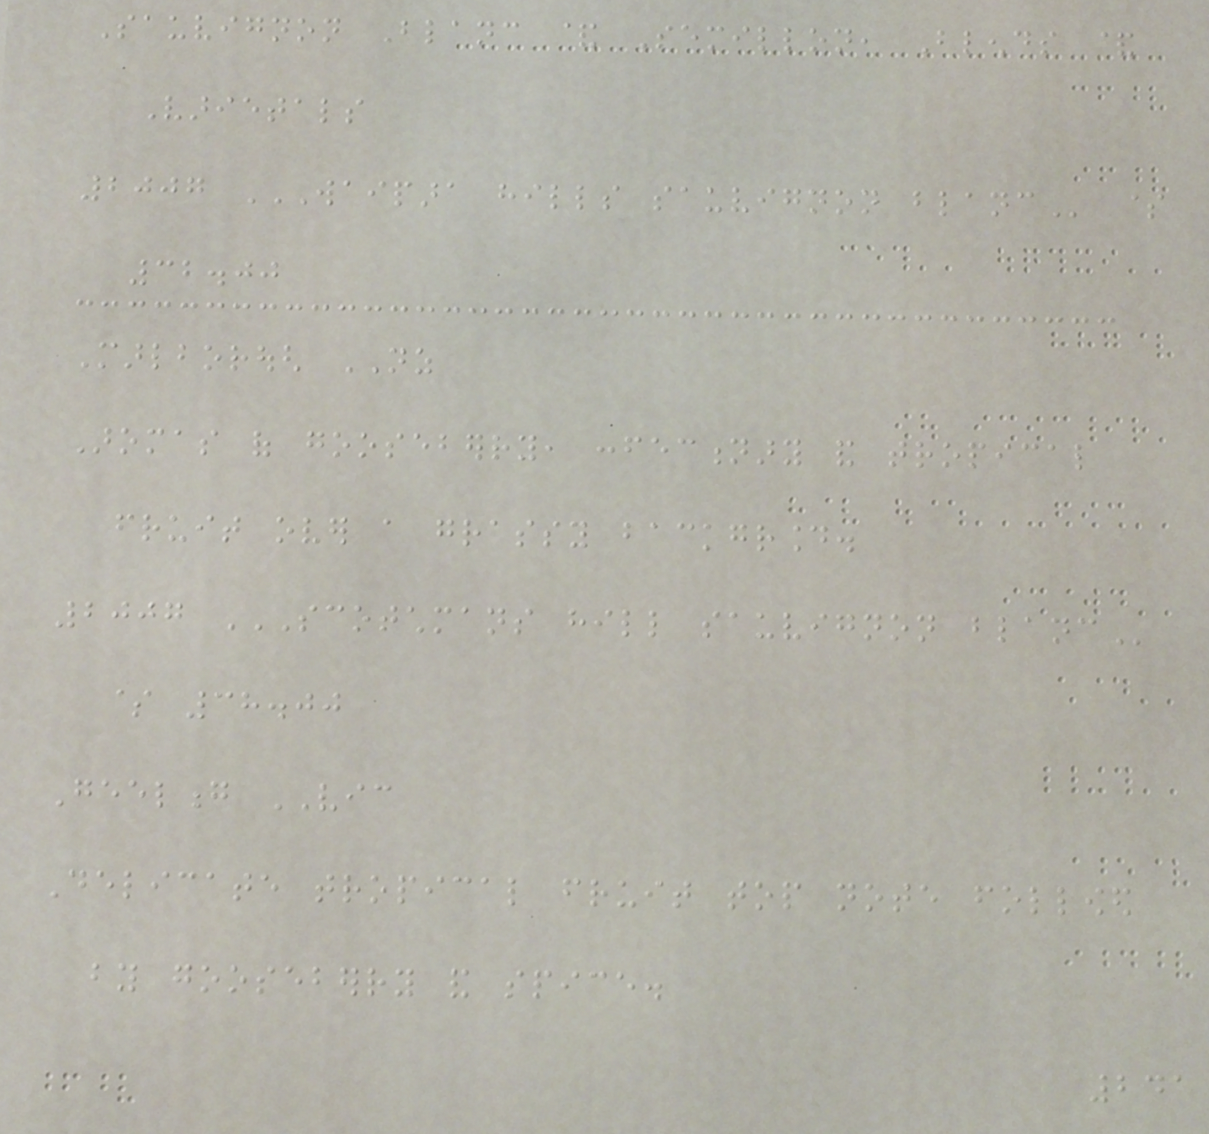Sauvignon Blanc & Semillon, Blends &
Varietals
2007 WAIPARA HILLS SAUVIGNON BLANC $
32.00
Marlborough NZ
Aromas of gooseberry, confectionary and tropical
fruit over a grassy background.
2007 SCOTCHMANS HILL SAUVIGNON BLANC
$ 38.00
Geelong VIC
Delicate tropical fruit top note followed
by gooseberry and spice.
241
